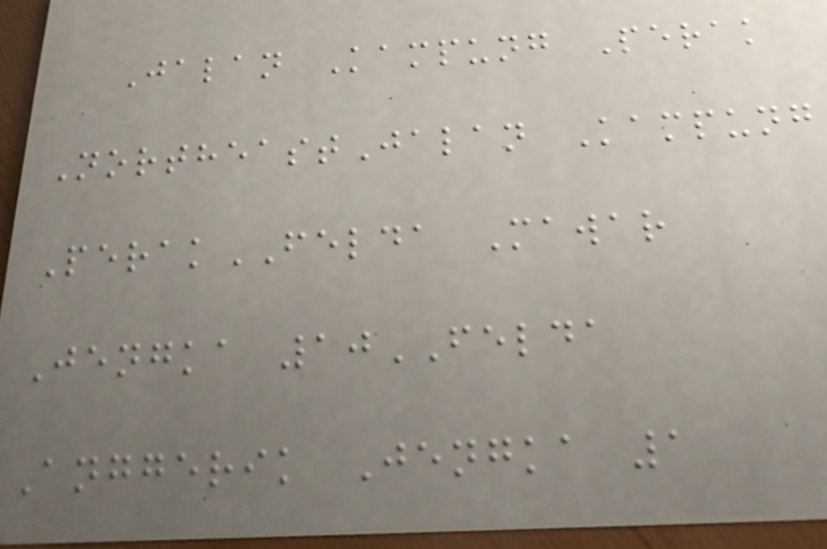Jalan Kampung Perak
NortheastJalan Kampung
PerakFELDA Mawar
Jengka 10FELDA
Anggerik Jengka 1
